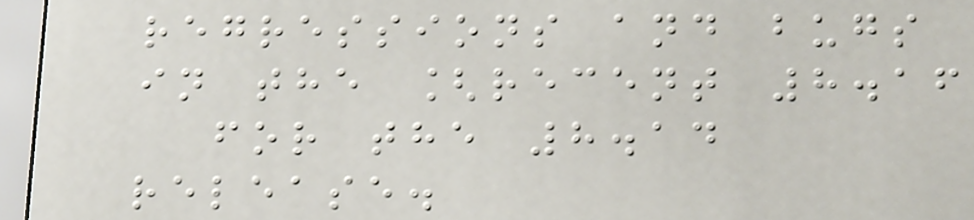regressions and bugs
in the [recent 8.16
for the 8.14
release.
